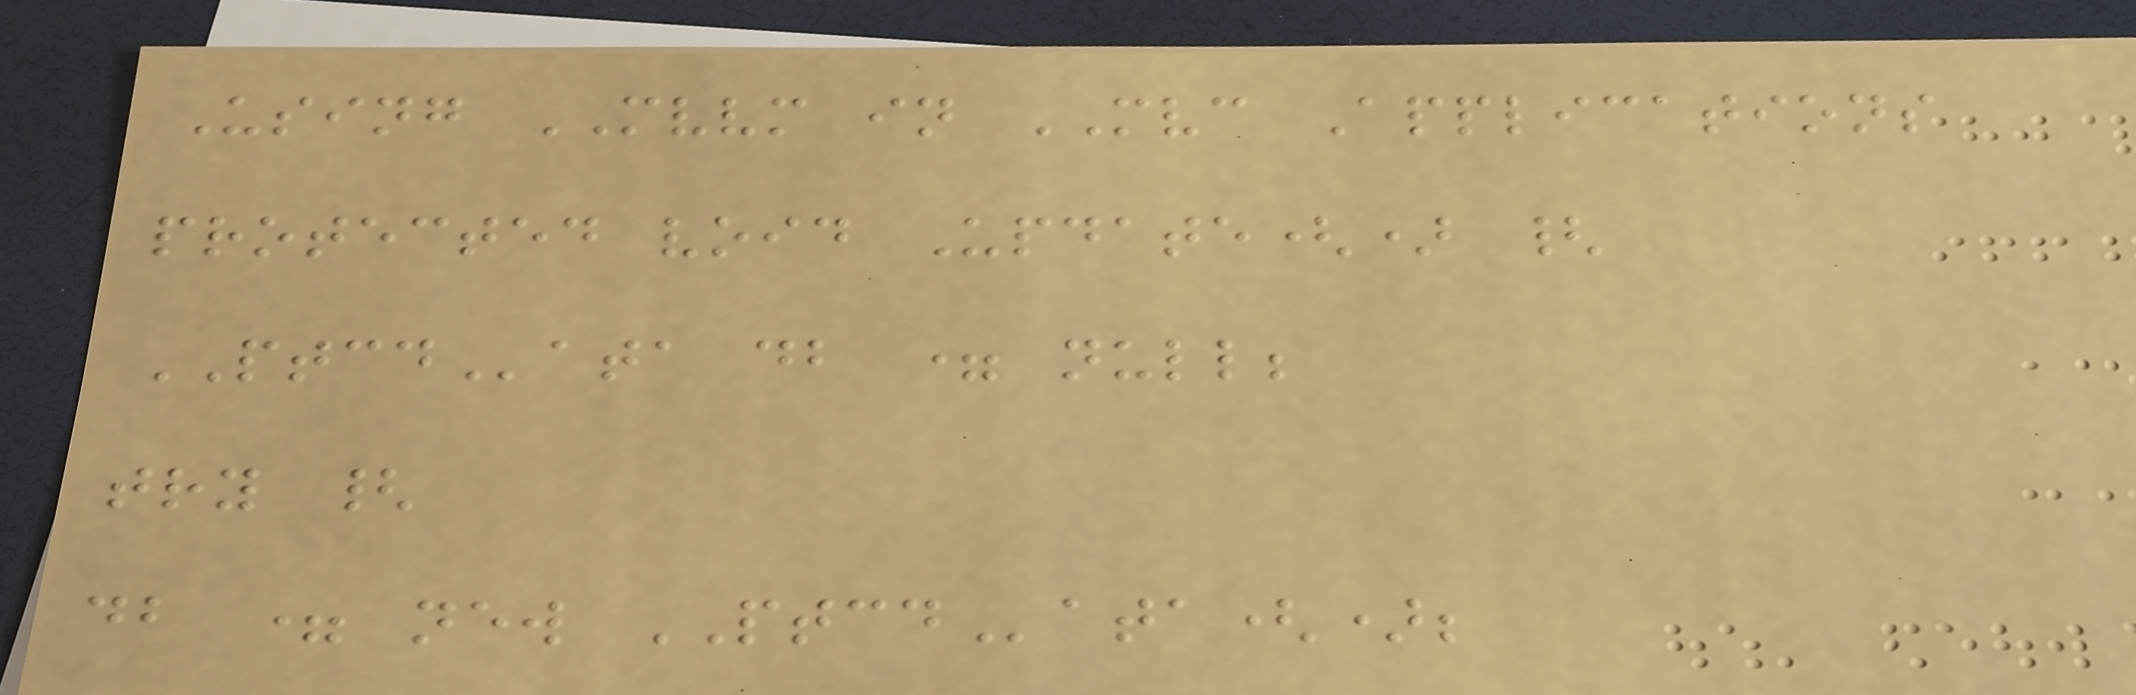Using MVVM in MVC Applications
protected void Update() {
PTCData db = null;
try {
db = new PTCData();
